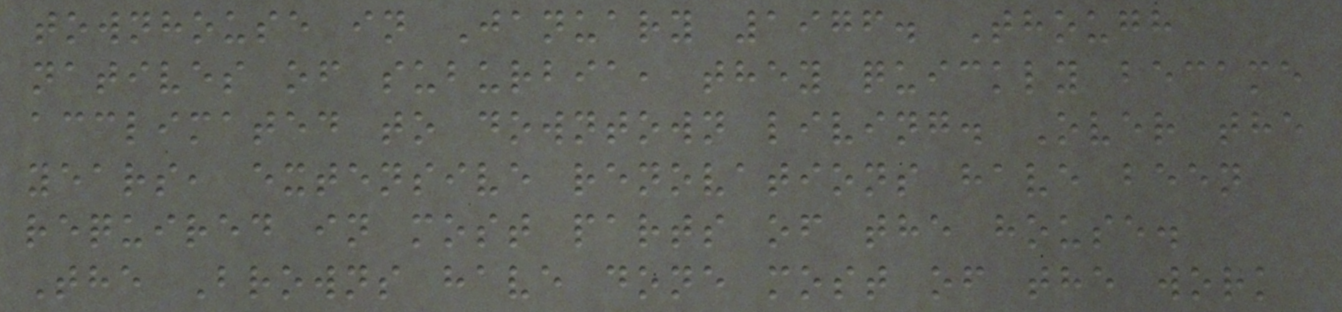townhouse in January 1976. Though
natives of suburbia, they quickly became
acclimated to downtown living. Over the
years, extensive renovations have been
required in most parts of the house.
The Browns have done most of the work
